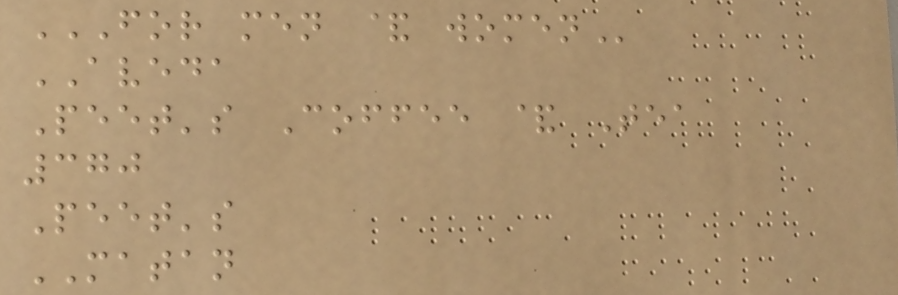FOR MEN & WOMEN
AVEDA
Peet's Coffee & Tea
370
Peet's
MATAN
